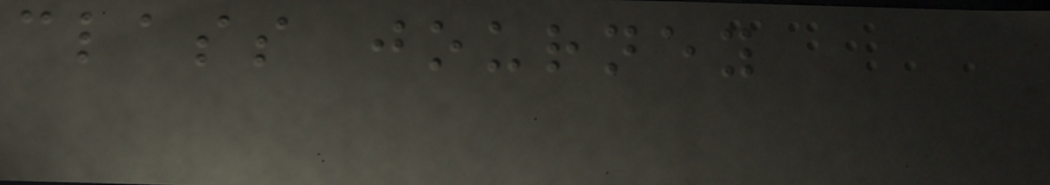class journey
